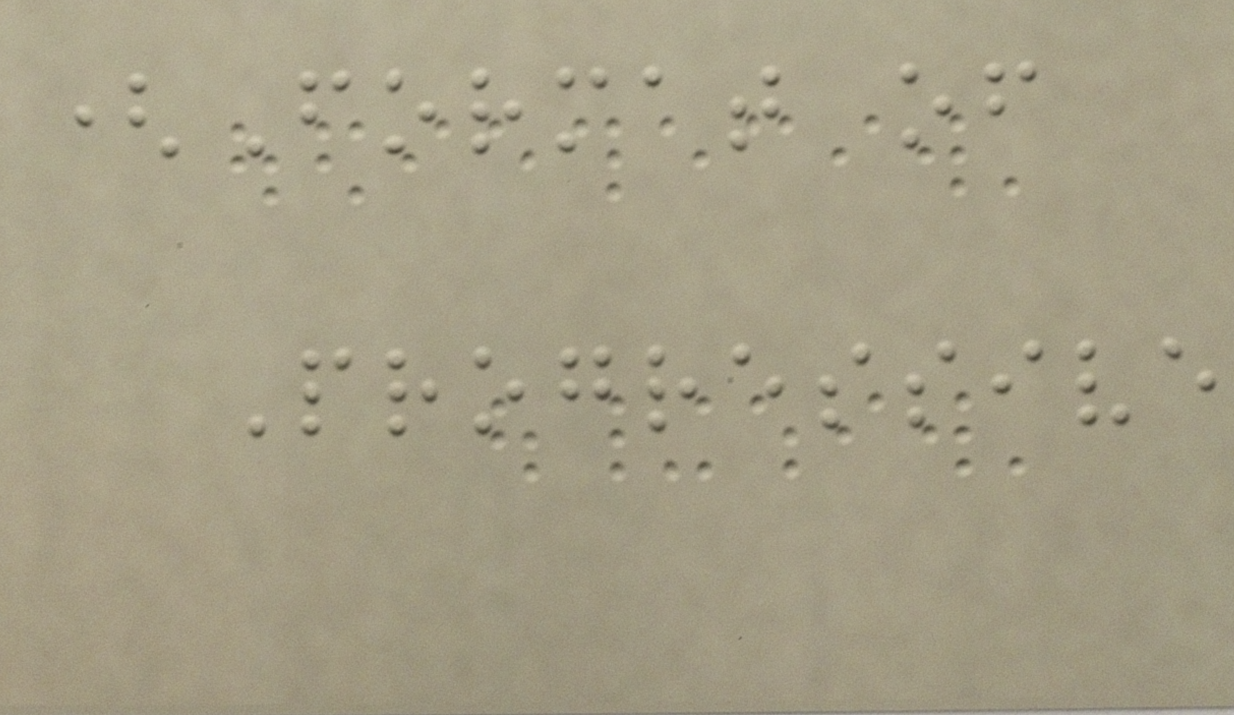(Format of
Progressive
